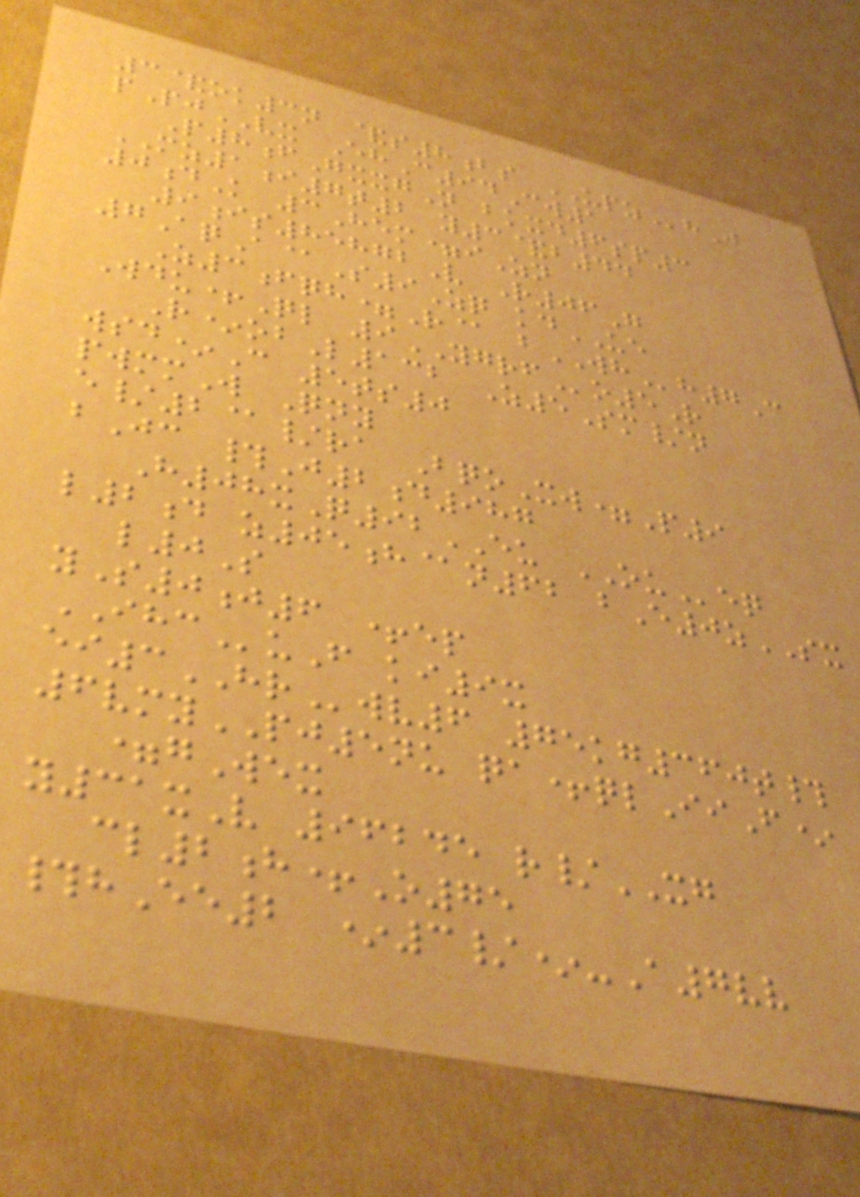3&ok3n &s8bs UPZhJ
pPjVX EhC94Cw1
P8fGxxgN bkxd6sp3
MZ1i7t2 y3&b44
0dK 3Hem=iZn
9is85872V R06G
7AqA@S9Zq kdUE
Z3fqh=R@ bWHh7C
Wdu+Ql 9YGRFo5R
R*obL132 Z5Sm/n
wsd*C 5ts0
pwmmW Qny
e/2@/ra BqoXw=P9
bJc #J2d987
H08xQ92EU OUeq
l2d z05h@n62 bE0zSX
l0S
yS0j6 +ep
IHCuF ki9x
ei3HRwv6 75kg360t#
6vmyPJ5nu qa+qlIiF*
=gWex
y31xV 96245 r/XG
cl2h+O75
#hEe2 *3/*-A7vv
